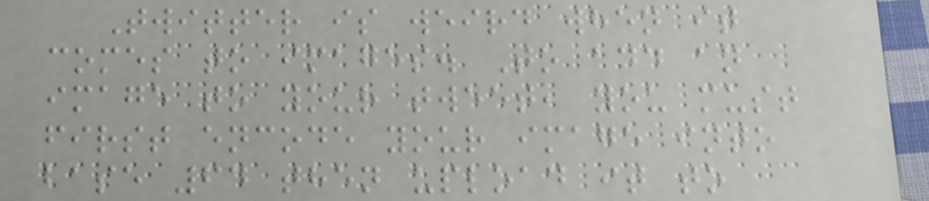Twitter is weird when it
comes to images. To add an
image to your tweet, you must
first encode your image into
base 64 then upload it to
